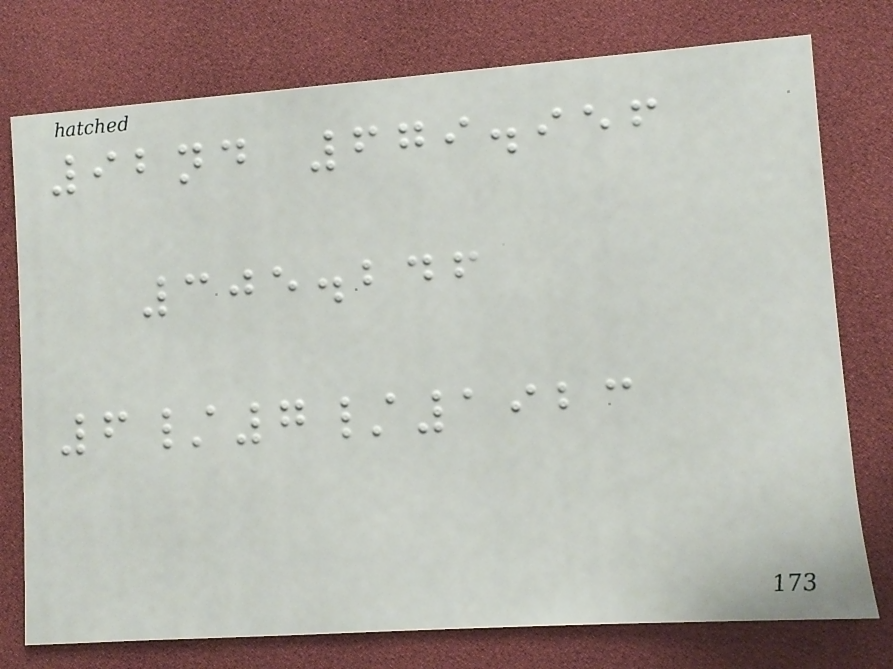92nd 679.956
305.246
6/7/1923
